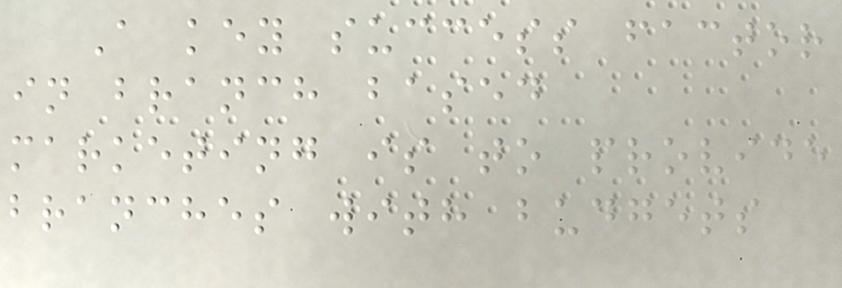A key success factor
in branch based
marketing is to provide
branches with budgets
